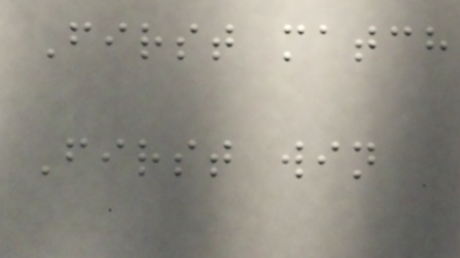First match
First win
